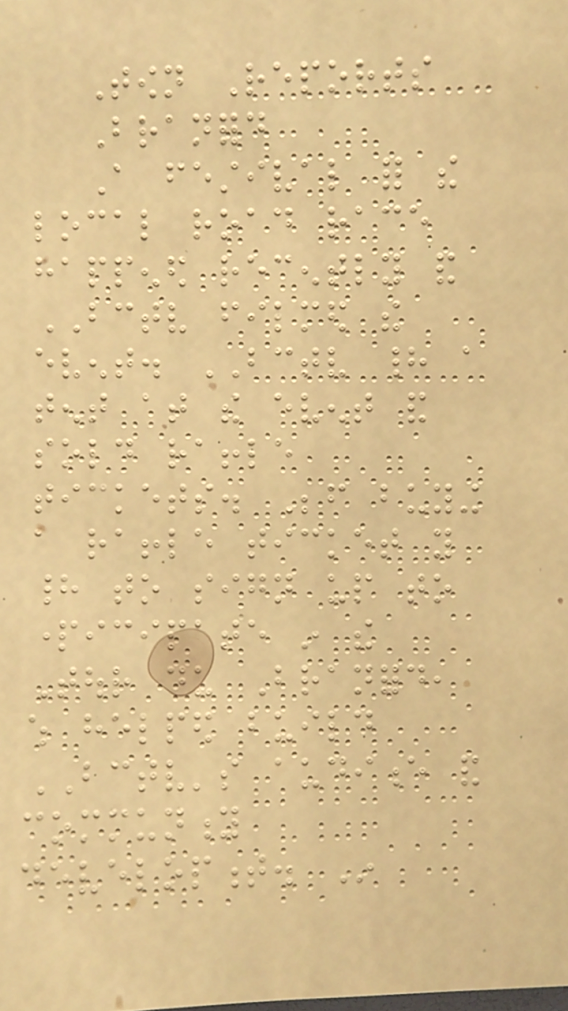Town Reports
Branford
A festival for the
local road race
happened recently and
BCTV filmed the
event. BCTV had a
tent at the event and
sold raffle
tickets. Before buying
a raffle ticket you
had to sign up to
participate in the
Tour du Branford,
which helped build
BCTV's audience and
community
development. In
